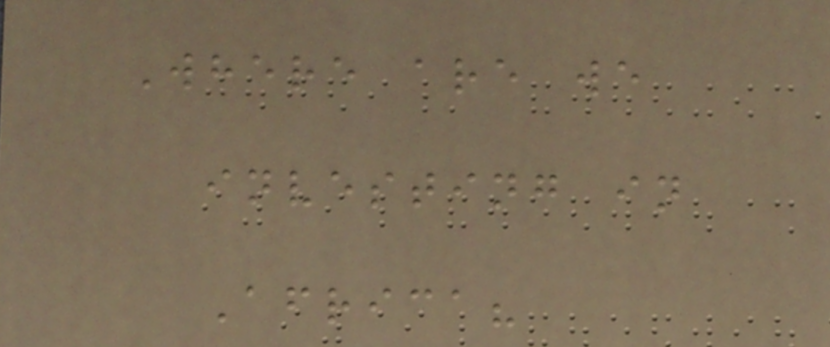Where are we
investing in
Africa?
